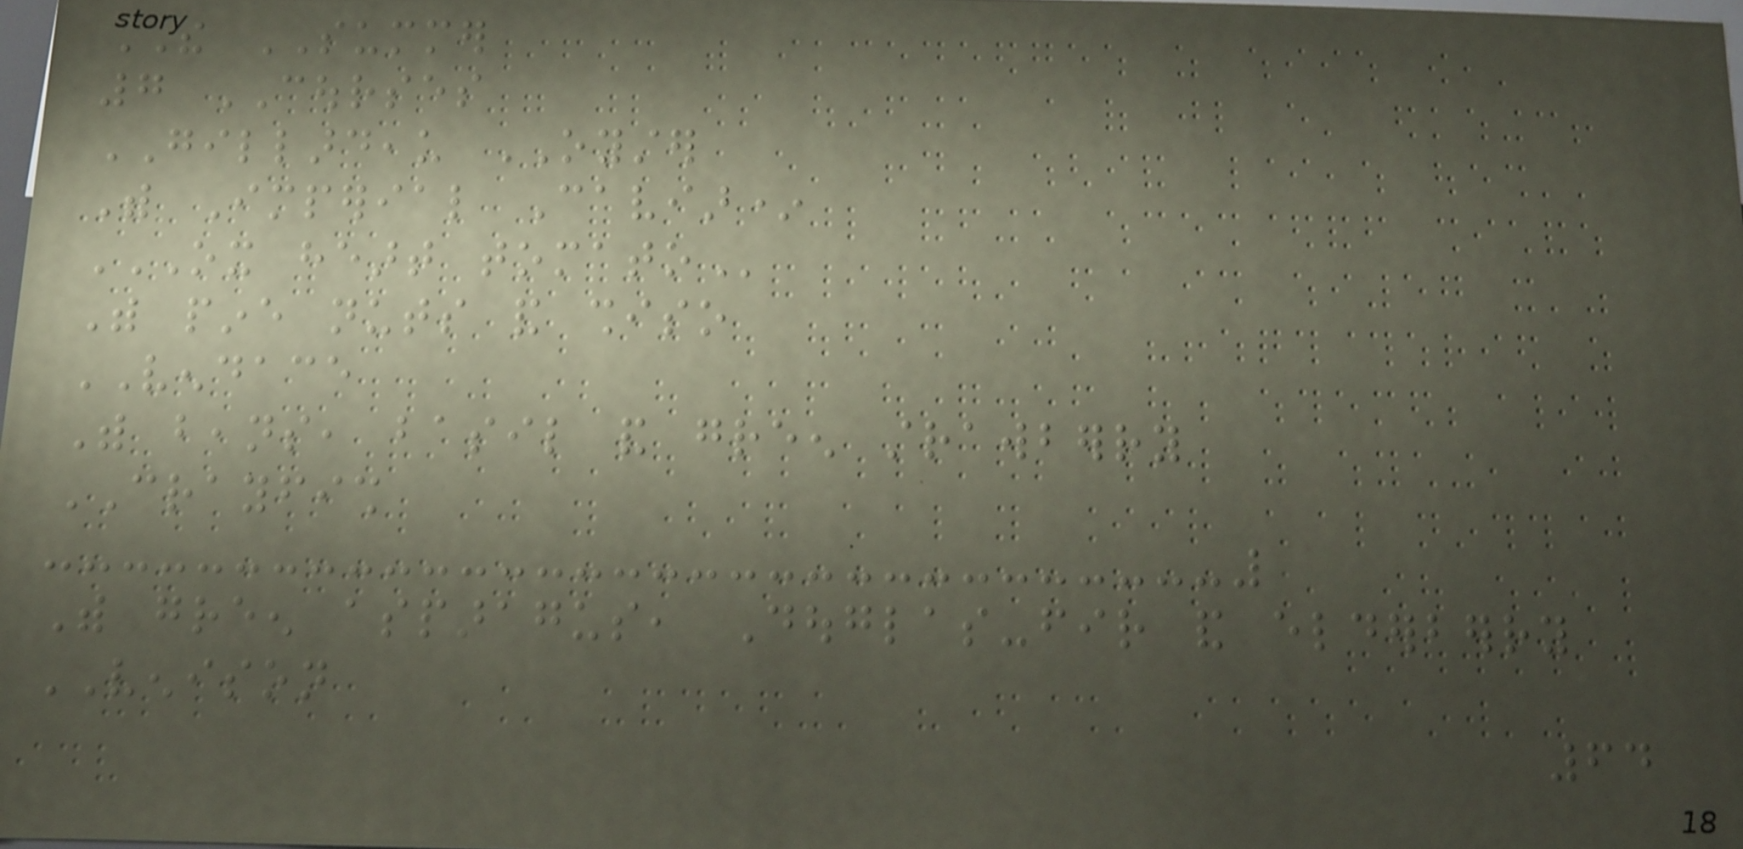THE SUMMER
7 COURSES
GILLARDEAU OYSTER
With Imperial Caviar*
OX HEART TOMATO
With pine nuts and shiso
VENDACE
With beans, basil and green strawberry
CRAYFISH
With green asparagus, Douglas-fir and elderberry
VENISON
64
